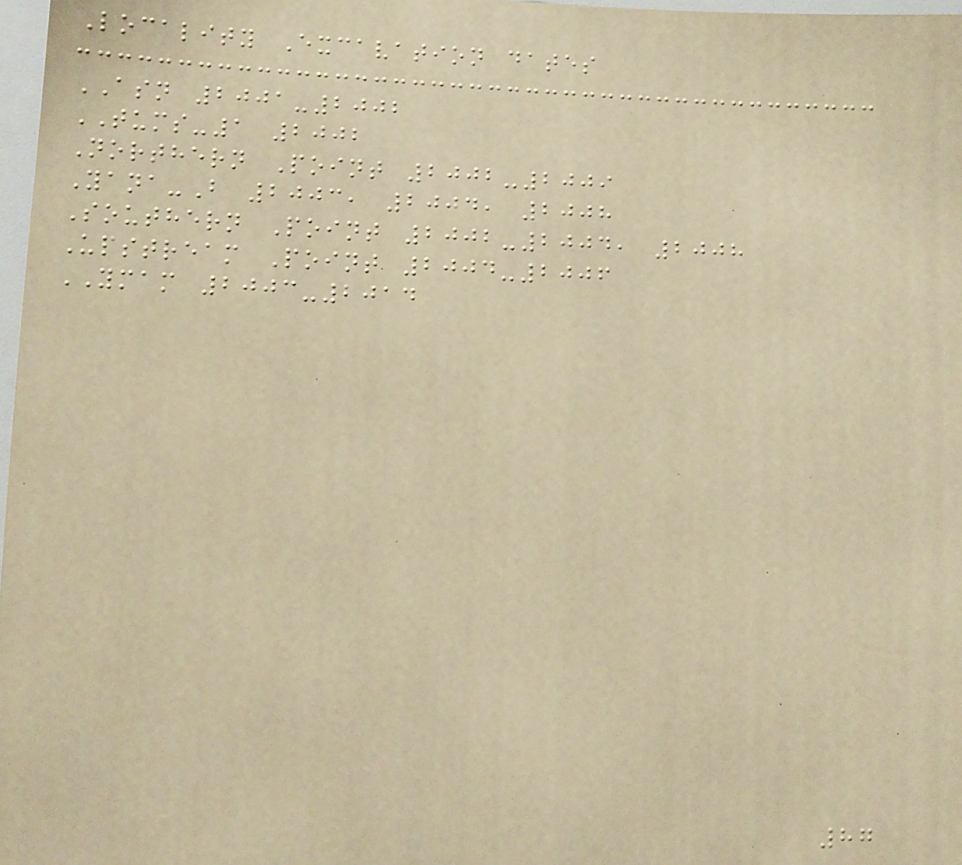Locality Excavation dates
ASN 2001-2002
TUMS-1 2002
Northern Point 2002-2009
Yana-B 2003, 2004, 2008
Southern Point 2002-2004, 2008
Upstream Point 2004-2006
YMAM 2003-2014
87
